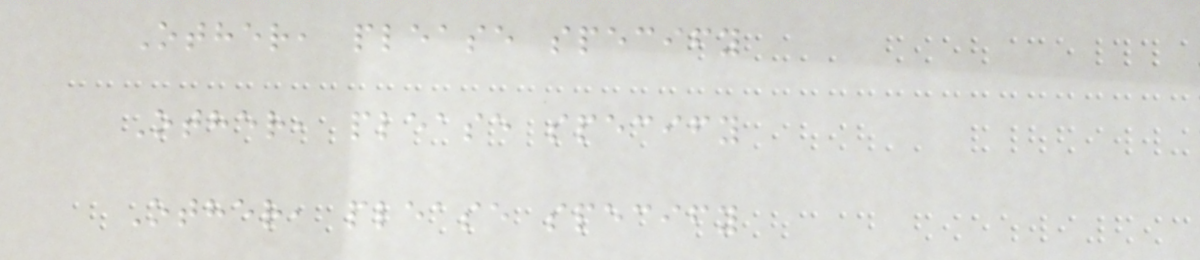Other, please specify
Other, please specify
Other, please specify
